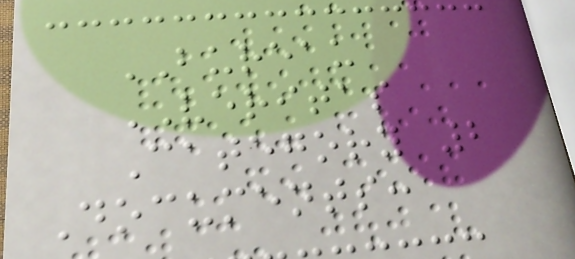BUREAU
VERITAS
Category 2
Documents:
